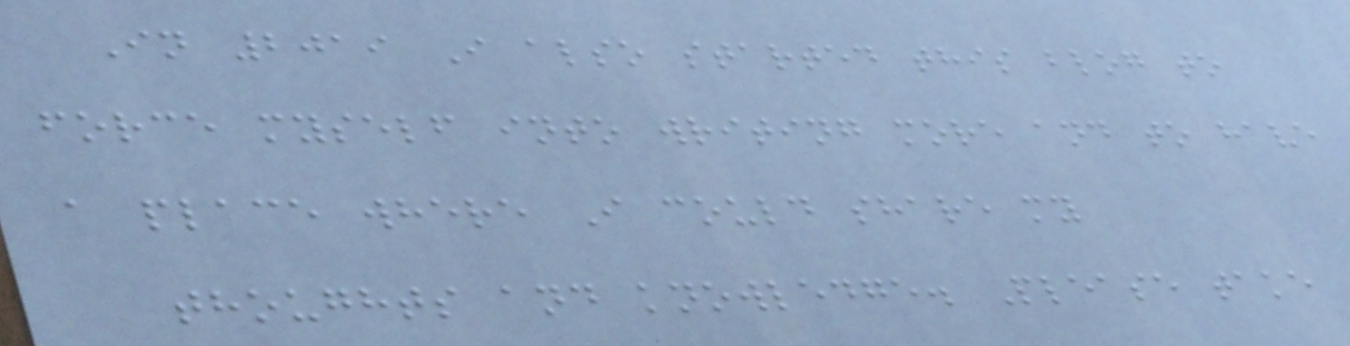In 2019 I also started this blog to
force myself into writing more and to have
a place where I could share my
thoughts and knowledge. Please take
